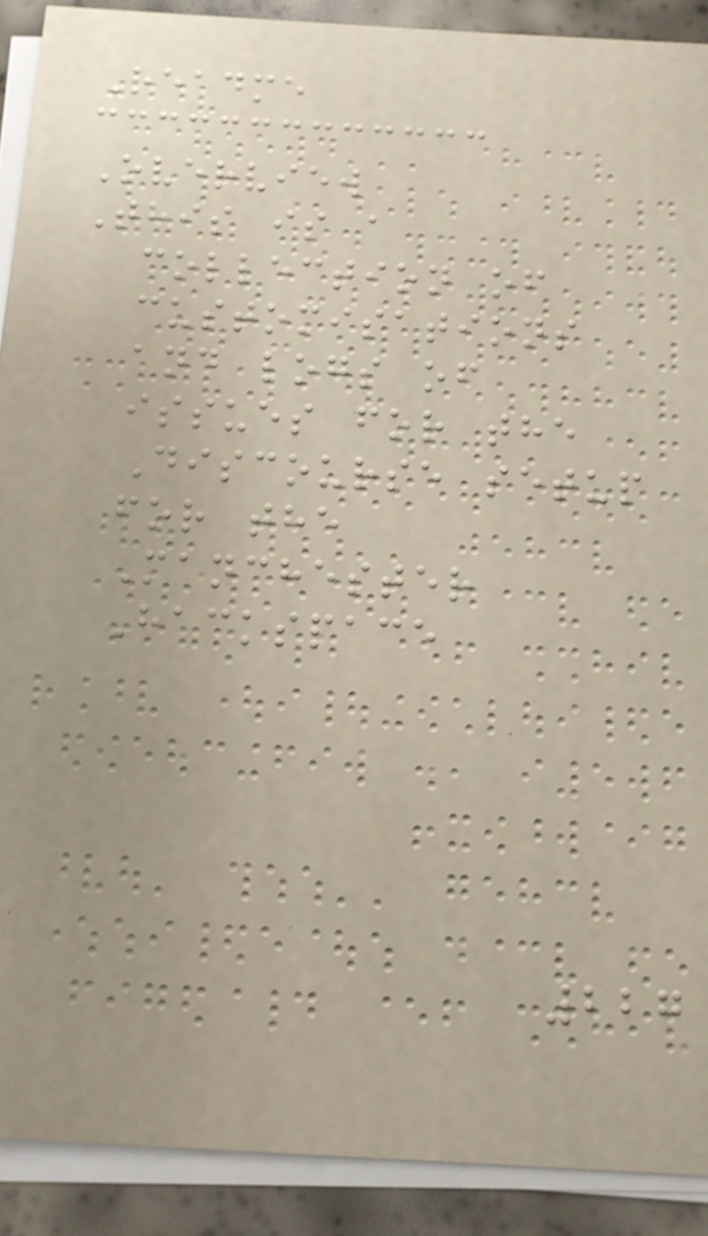Readme
Overview
This is a
collection of
customisations
and logs of
issues for the
Discourse setup
for the
Manchester
Hackspace
227
